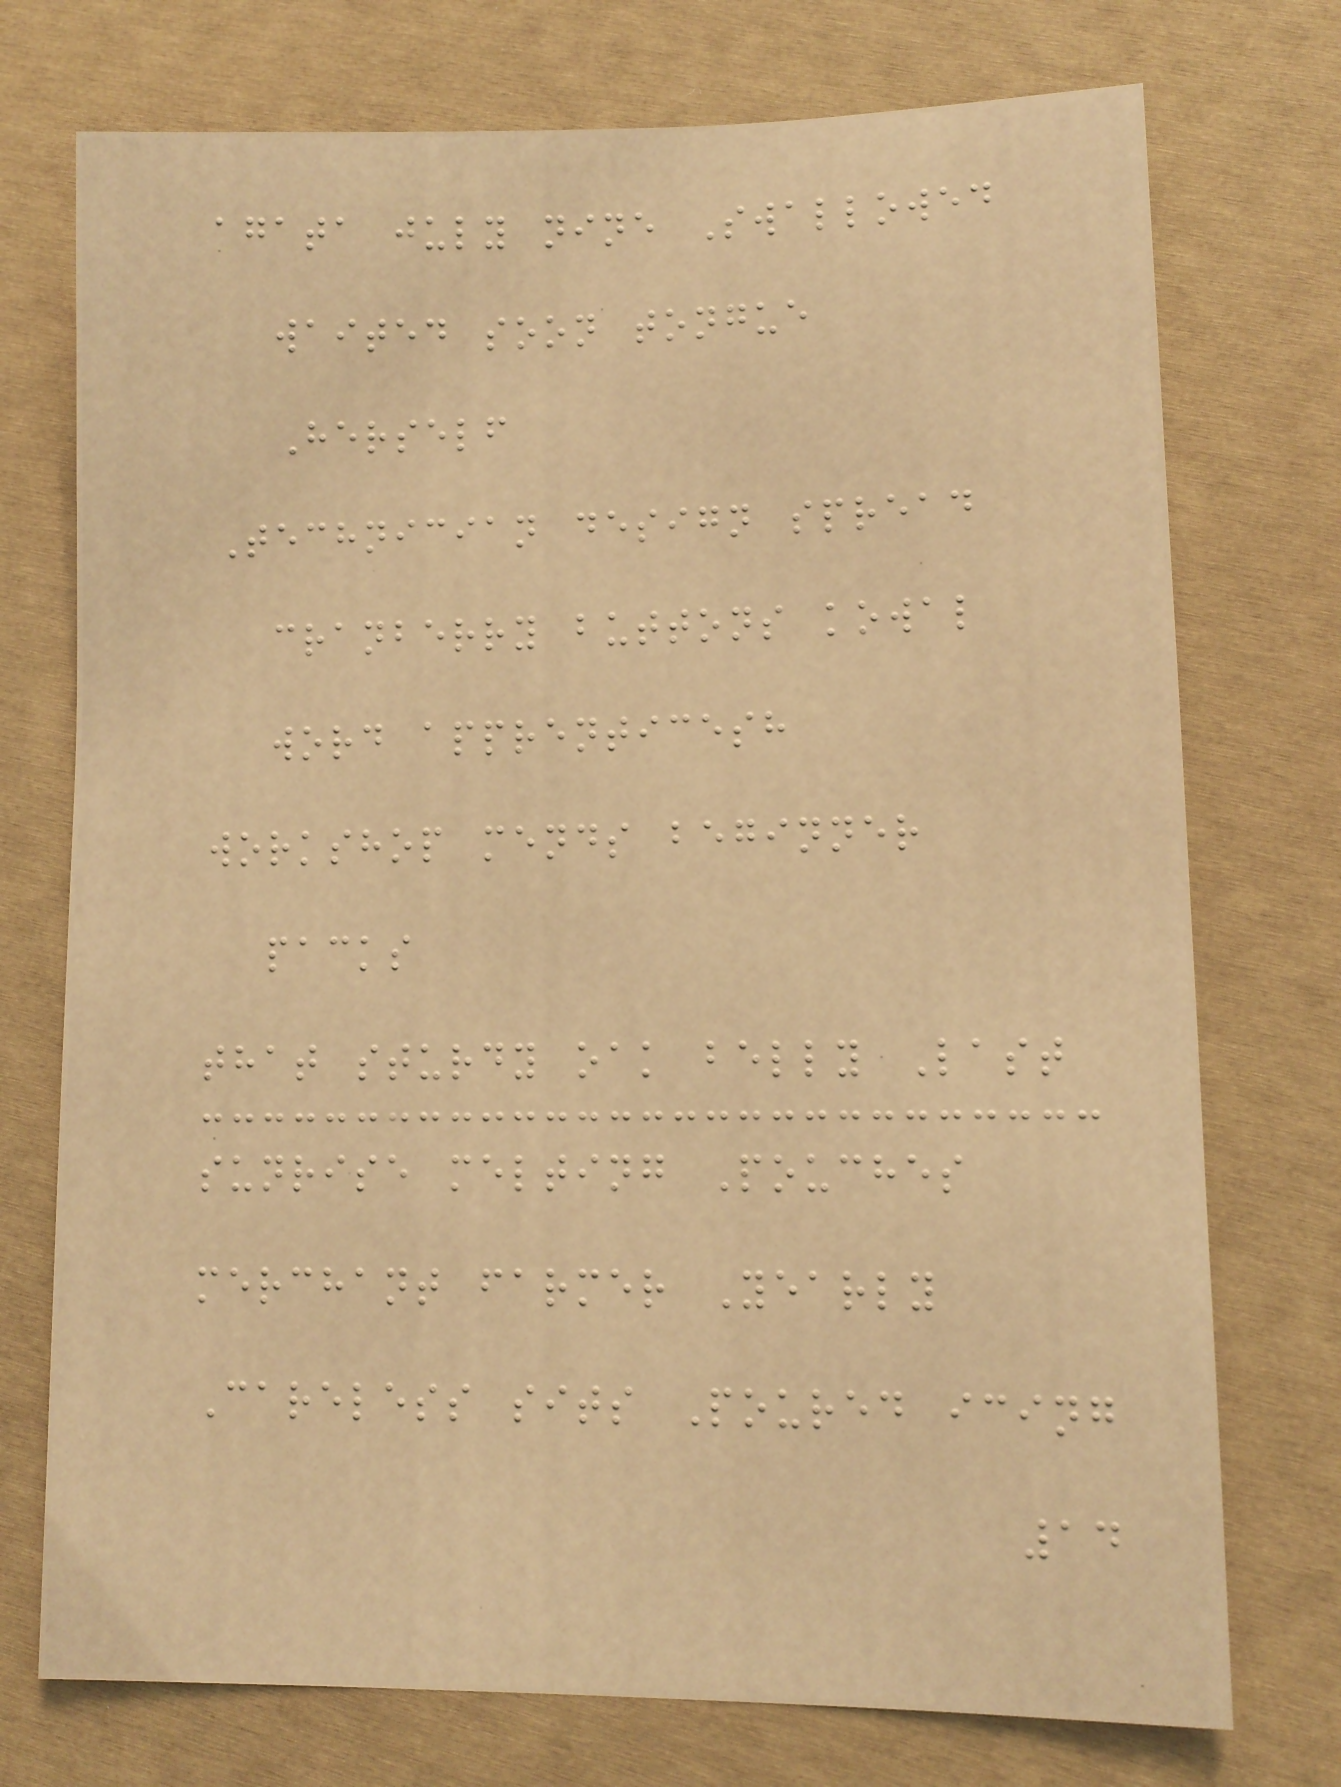agata july nine Swallowed
waited soon tongue
Herself
Technician design spread
cranberry buttons kowal
word apprenticesh
workshop mends beginner
packs
that sturdy oak belly Last
sunrise melting Pouches
merchant farmer Yearly
Careless sits Poured icing
14
